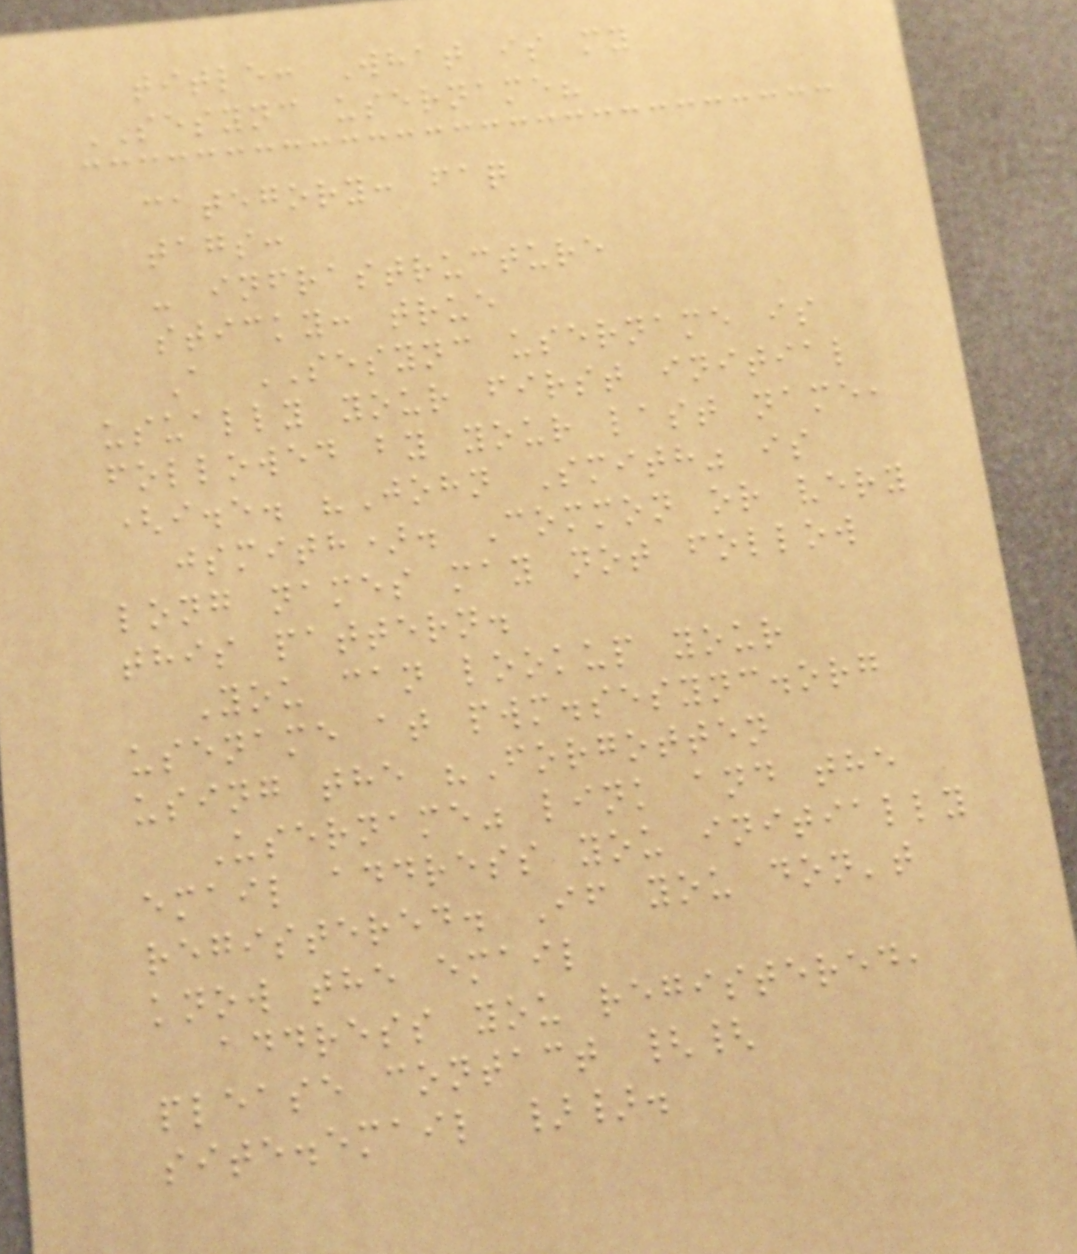title: What is my
SESYNC username?
category: faq
tags:
- infrastructure
sticky: true
A SESYNC username is
usually your first initial
followed by your last name,
(i.e. "John Smith" is
jsmith). Common or very
long names may not follow
this pattern.
You can lookup your
usename at pwm.sesync.org
using the "Forgotten
Username" link and the
email address you initially
registered. If you don't
know the email
address you registered,
please contact {{
site.email }}.
